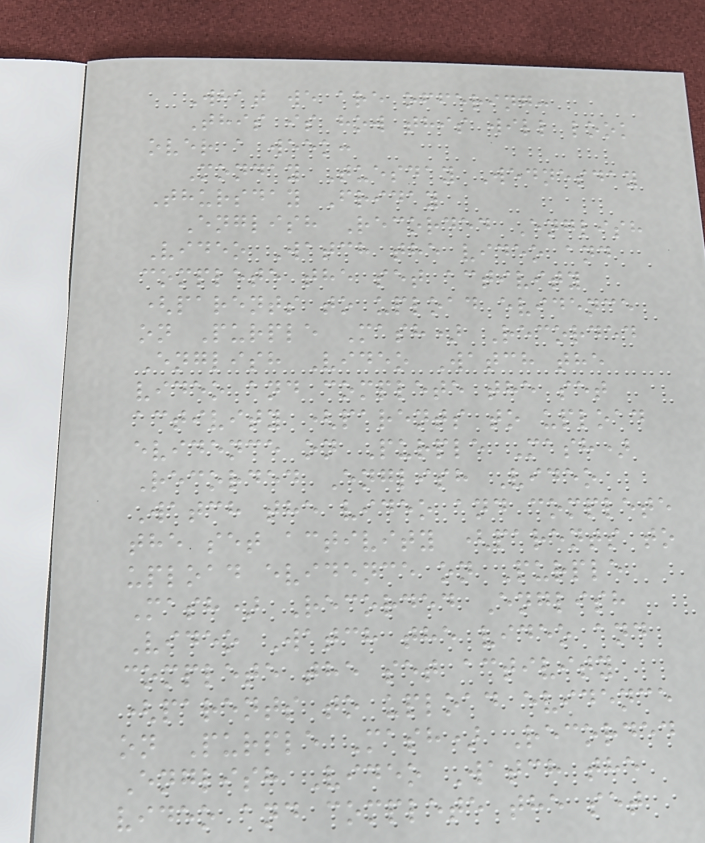What we are offering:
This is how this will look
over a week:
Monday Tuesday Wednesday
Thursday Friday
English Recorded English
Video Watch the video and
complete the set activity
(parents to upload evidence
on Purple Mash) Recorded
English Video Watch the
video and complete the set
activity (parents to upload
evidence on Purple Mash)
Recorded English Video
Watch the video and complete
the set activity (parents to
upload evidence on Purple
Mash) Recorded English
Video Watch the video and
complete the set activity
(parents to upload evidence
on Purple Mash) Recorded
English Video Watch the
video and complete the set
